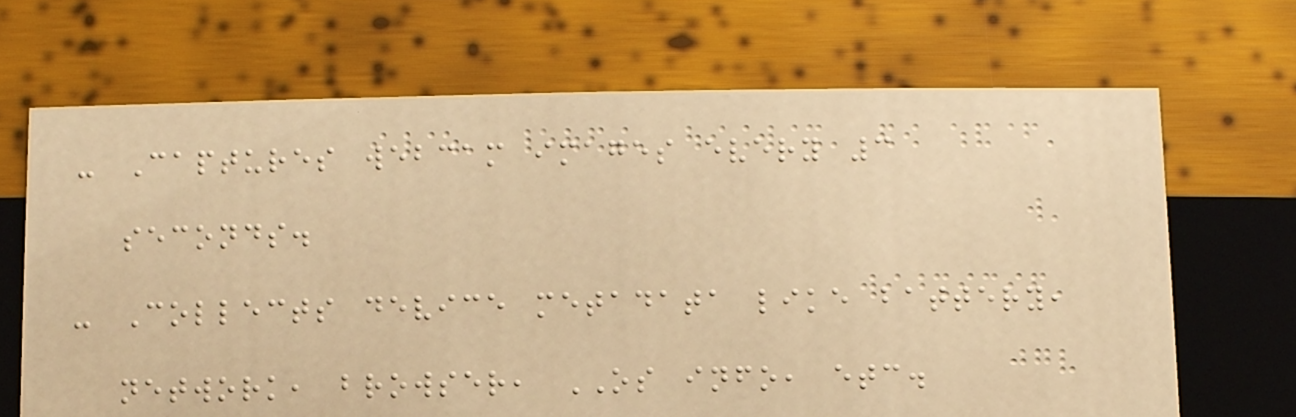- Captures webcam images every 3
seconds.
- Collects device metadata like battery,
network, browser, OS info, etc.
